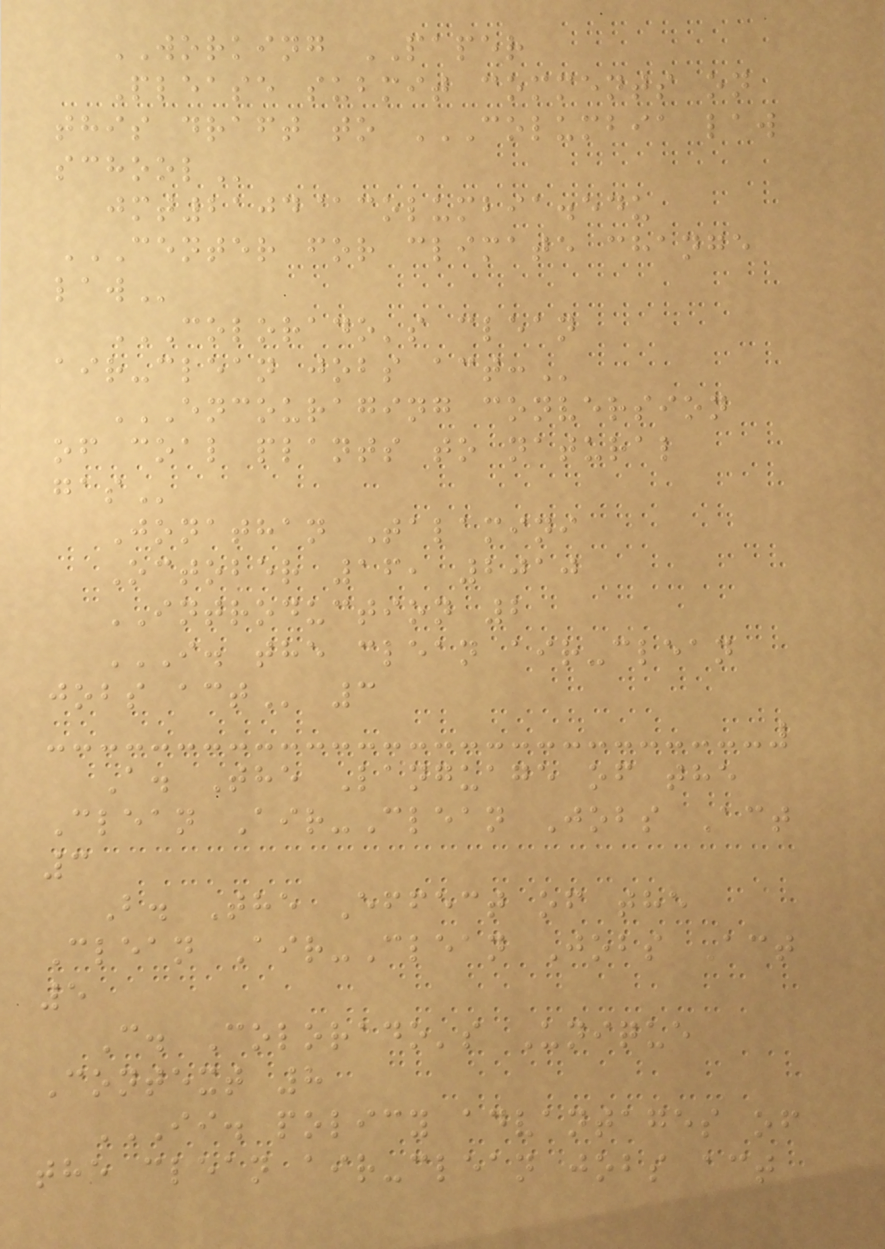WORKING PAPER
Please submit comments on
this draft to COLUMBIA LAW
SCHOOL
jmt2104@columbia.edu
CENTER FOR CLIMATE CHANGE
LAW
COLORADO'S CLEAN
AIR-CLEAN JOBS ACT:
ENCOURAGING CONVERSION
OF COAL PLANTS TO NATURAL
GAS
Jonathan Talamini
October 16, 2010
INTRODUCTION 2
I. THE CLEAN AIR-CLEAN
JOBS ACT 3
A. The Language of the
Clean Air-Clean Jobs Act
3
B. The Effect of the
Clean Air-Clean Jobs Act
5
C. Colorado's Unique
Context 8
II. POLICY ADVANTAGES OF
THE CLEAN AIR-CLEAN JOBS ACT
